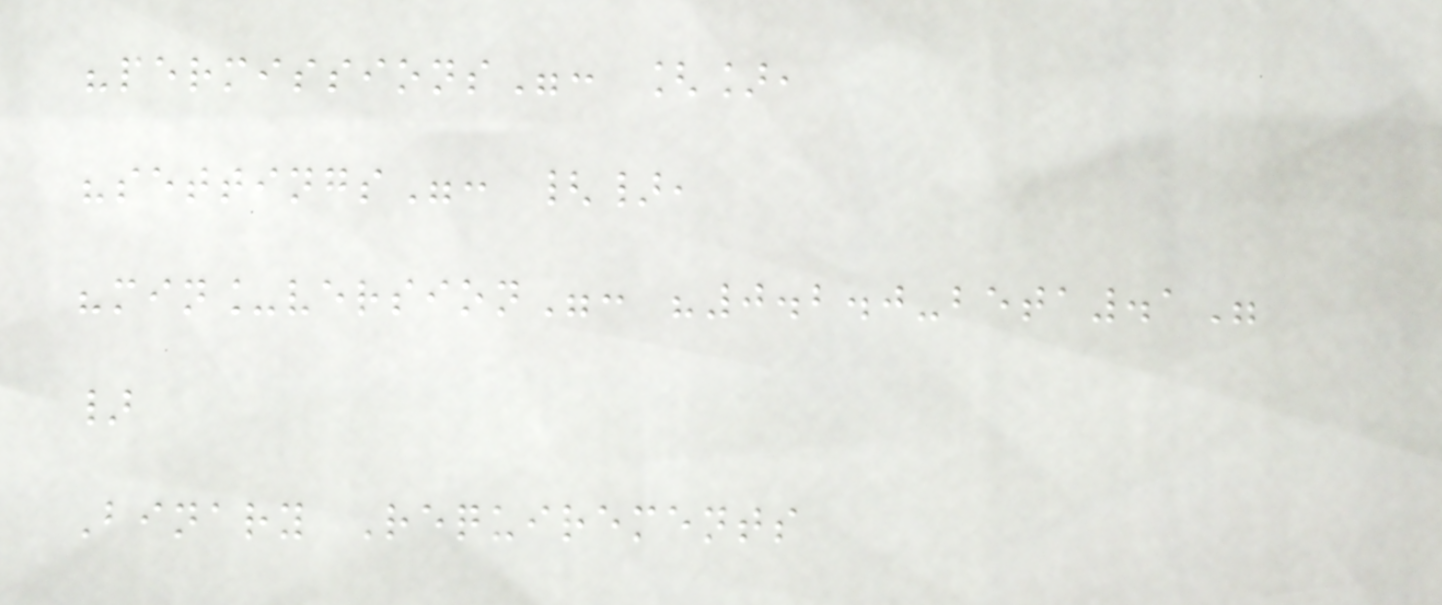"permissions": [],
"settings": {},
"min_version": "0.2.0-beta.1"
}
Binary Requirements
